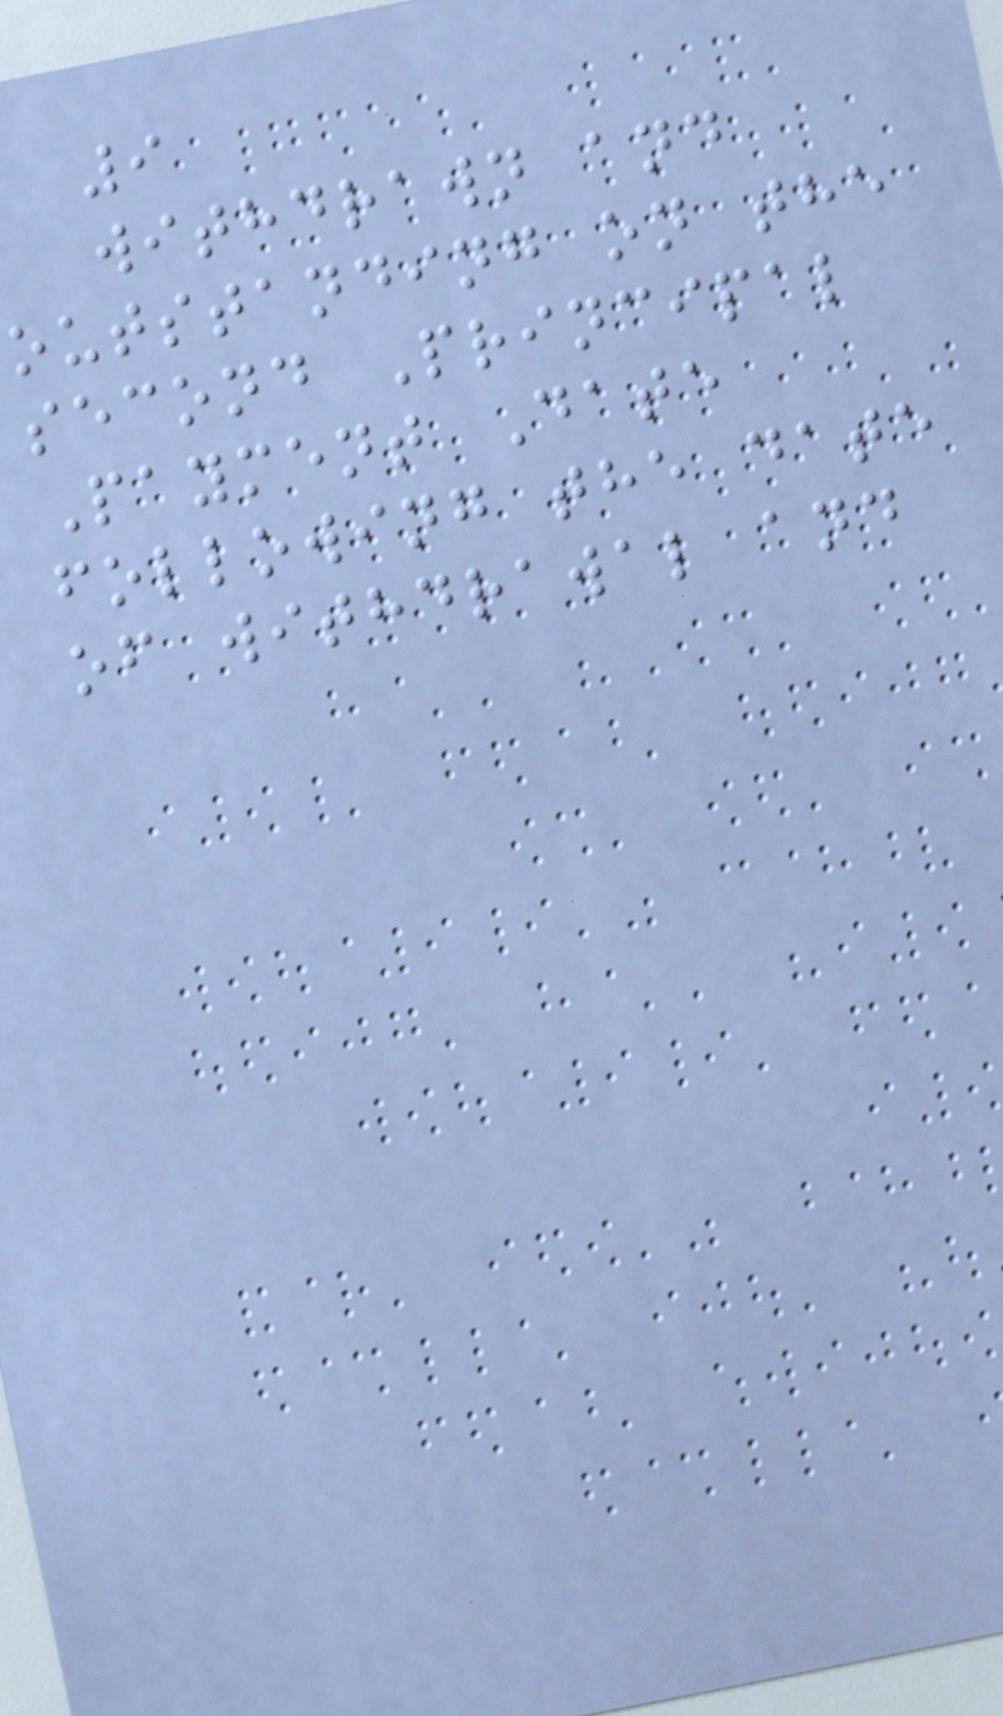9
withdrawn and
outstanding on the
second Principal
Payment Date
following the date
of withdrawal and
